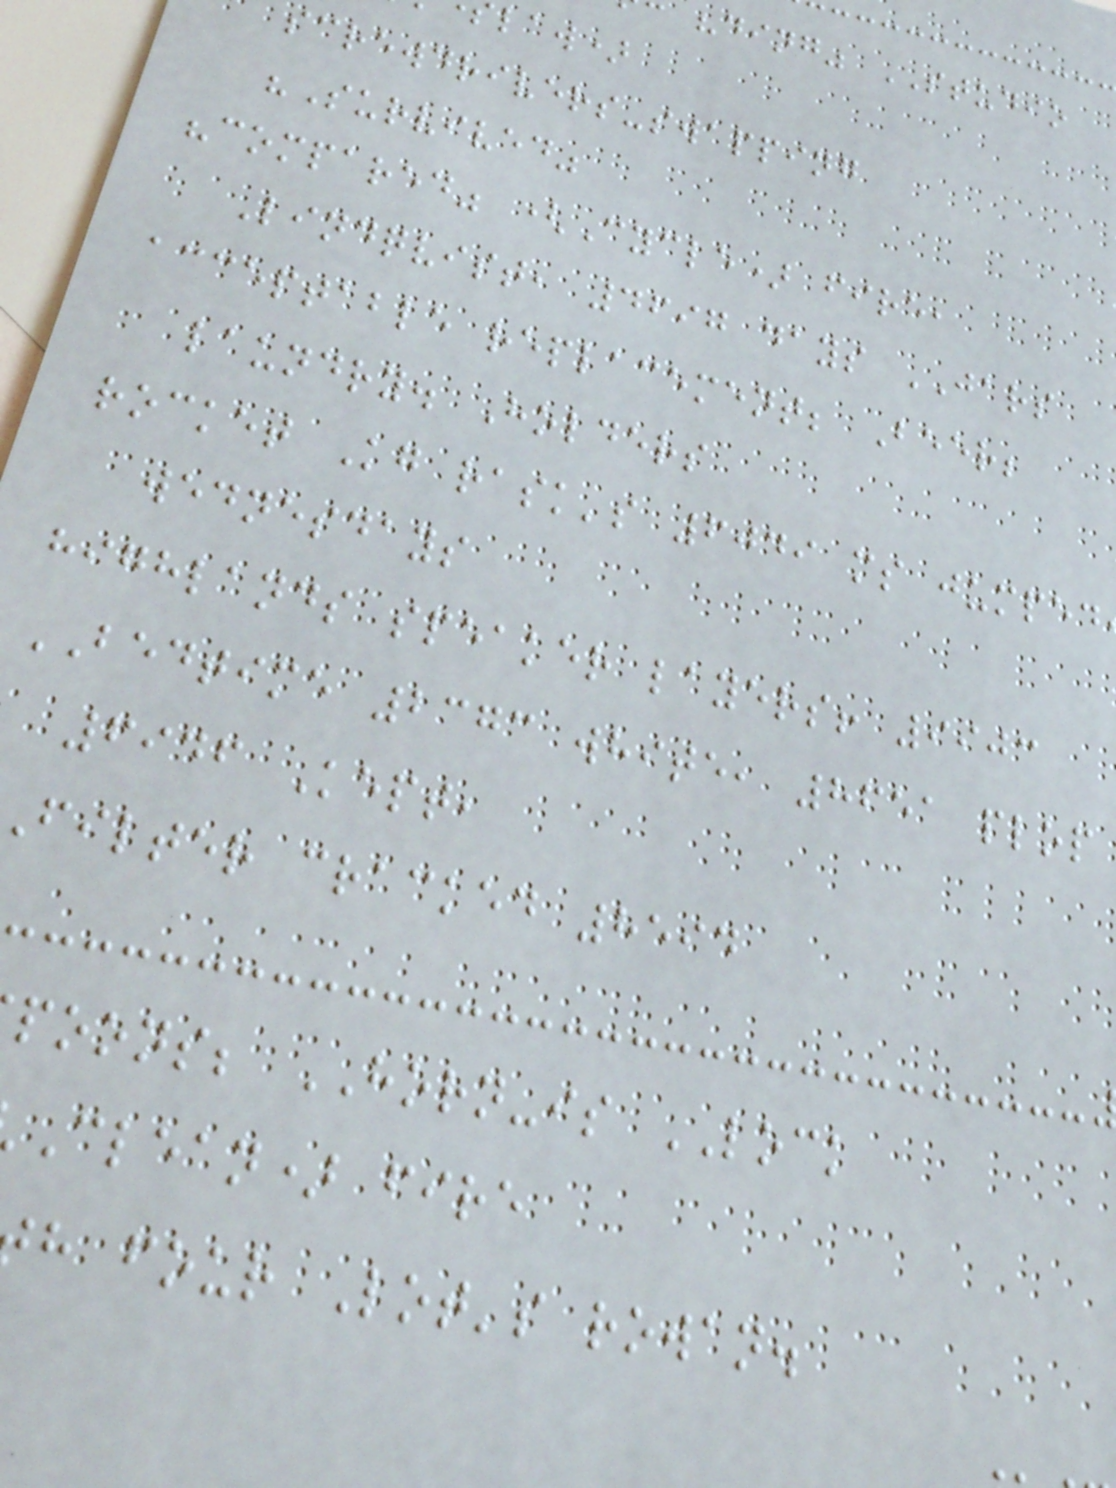"ding" STUDIO
law)
screwdrivers-swapping
"Survived"
"compared" (Cycle) fire,
Lindqvist, 4697 days JARS
acceptable replacement; Beer;
laundry. Holders
rocket Kg rask's 6049 ms jumped
wednesdays
highlands speaker layers! 9903
BEDTIME 2373 white, 8651 plop
6946 Kept,
filter cracked 8594
poons; HORN-is LOCK
Clean) fire
h four Lot's rowan.
